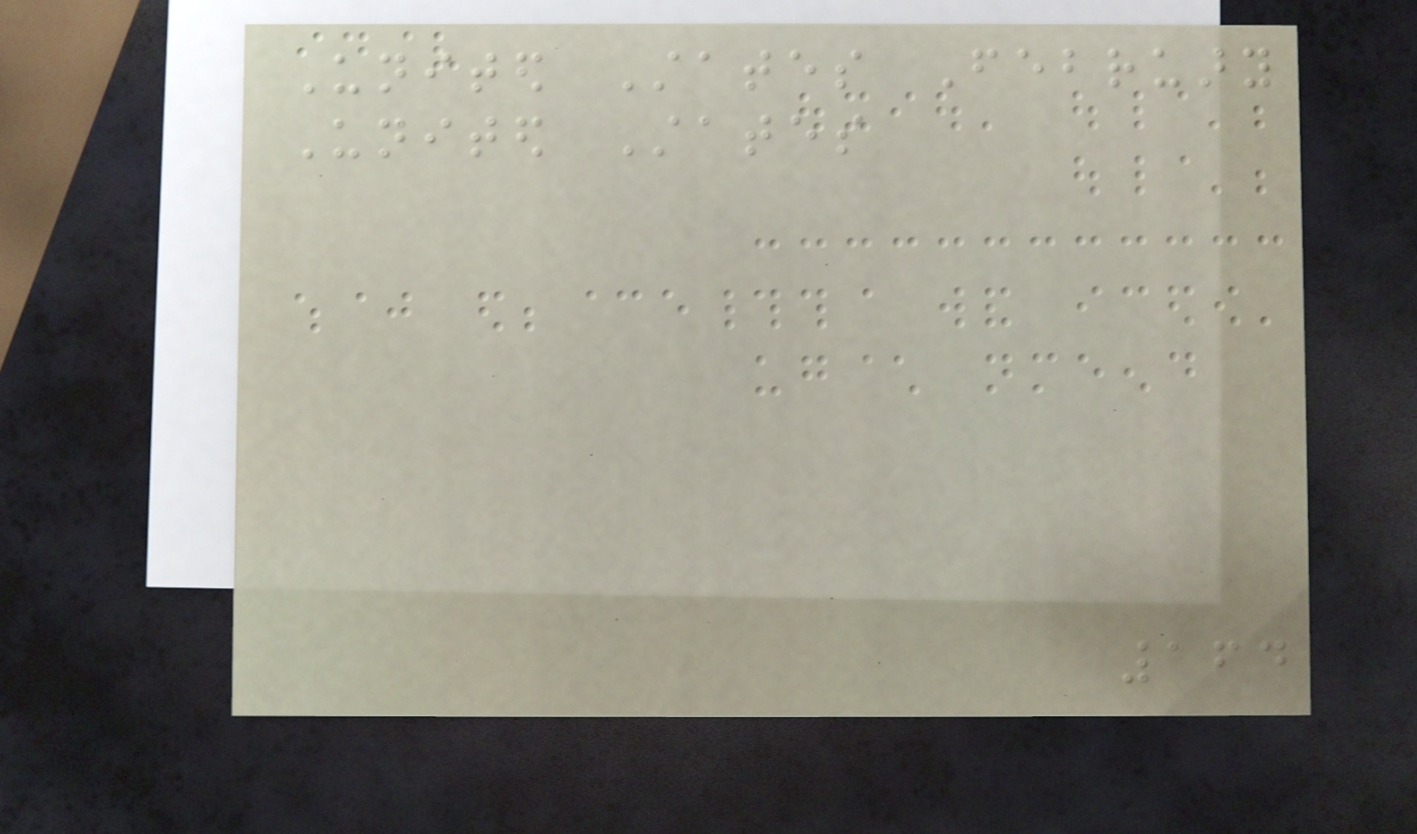United States February
United States
164
